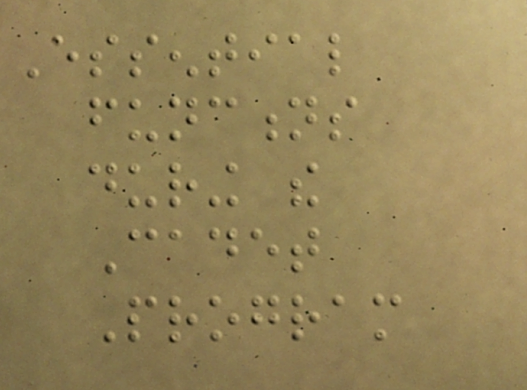Essential
functions
during the
Cadet
Program
